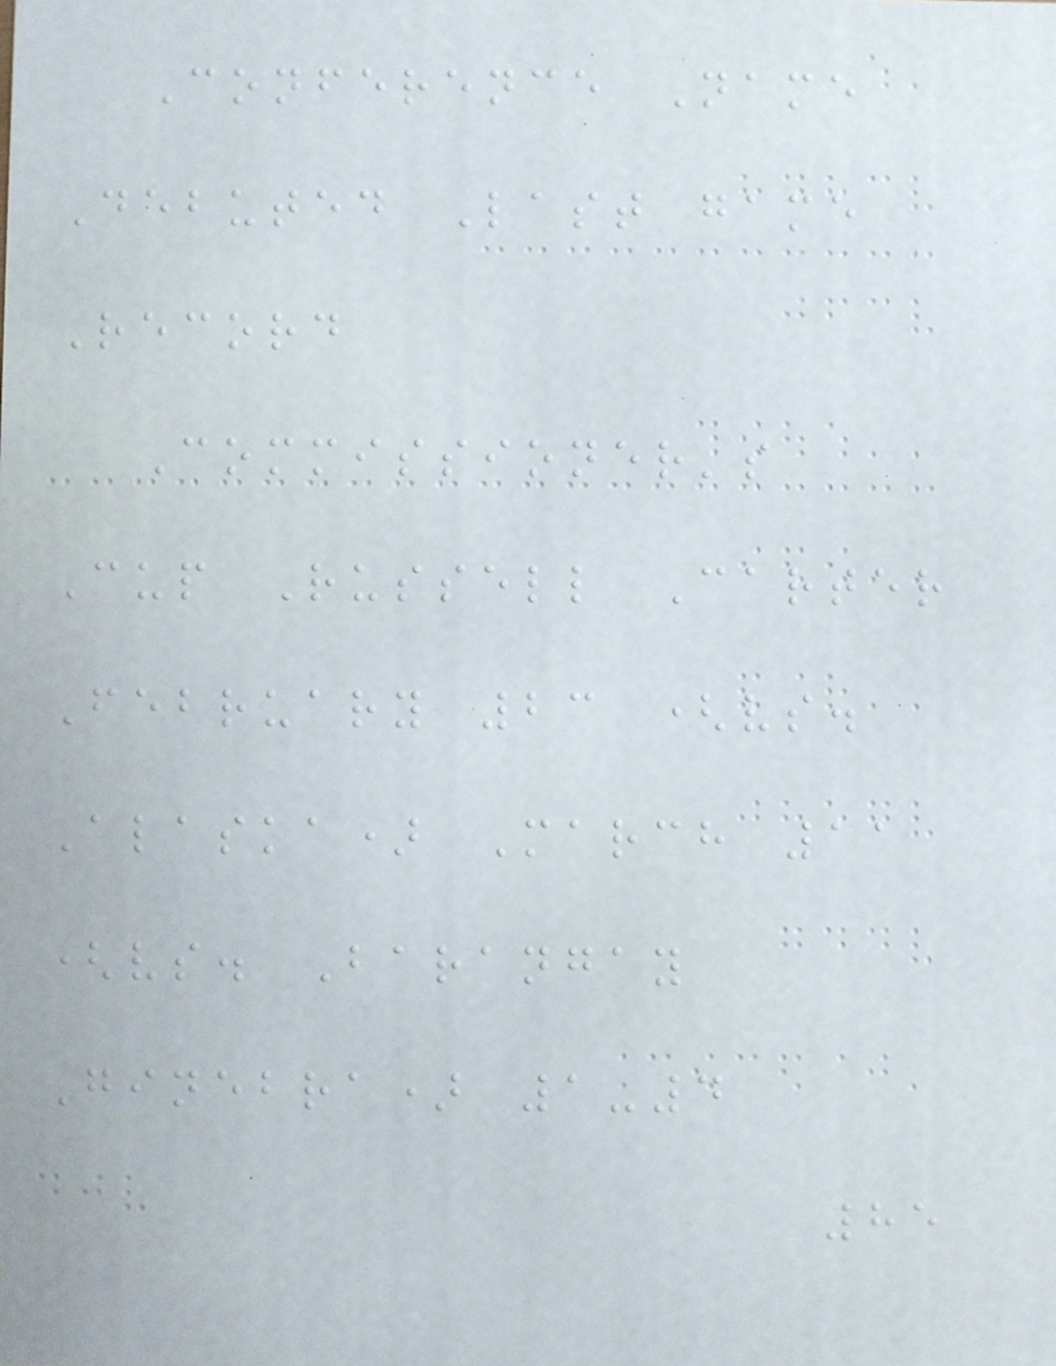Conference Name
Debuted Last game
Record
Commissioner's
Cup Russell Carter
February 23 (vs.
Alaska) March 11
(vs. Barangay
Ginebra) 1-4
85
